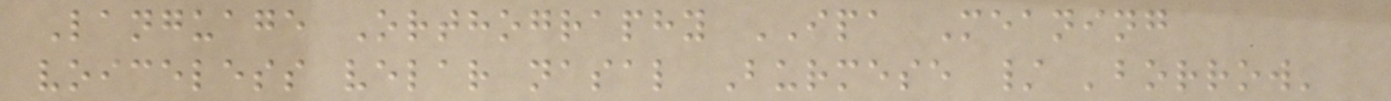Language Orthography IPA Meaning
voiceless velar nasal Burmese / 'borrow'
